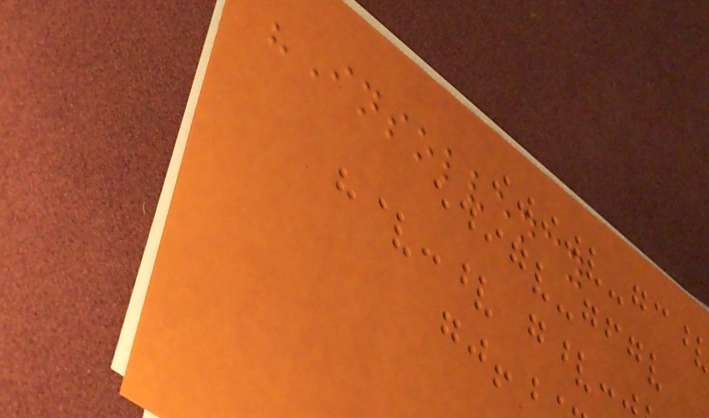"Insolvency
